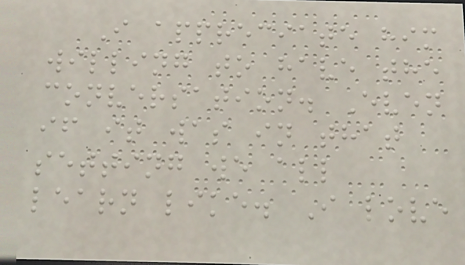I appreciate him
willing to have the
conversation. Even
if it was in that
setting we all
learn like. I love
